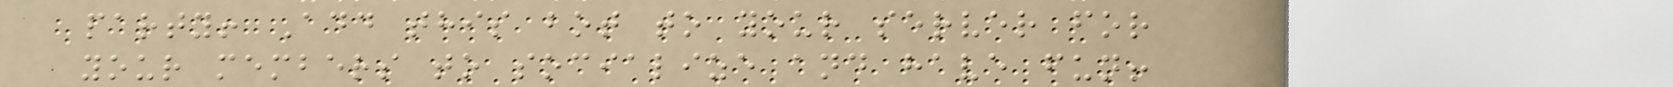party! Add this bot to your server for
your members to socialize and have fun!
